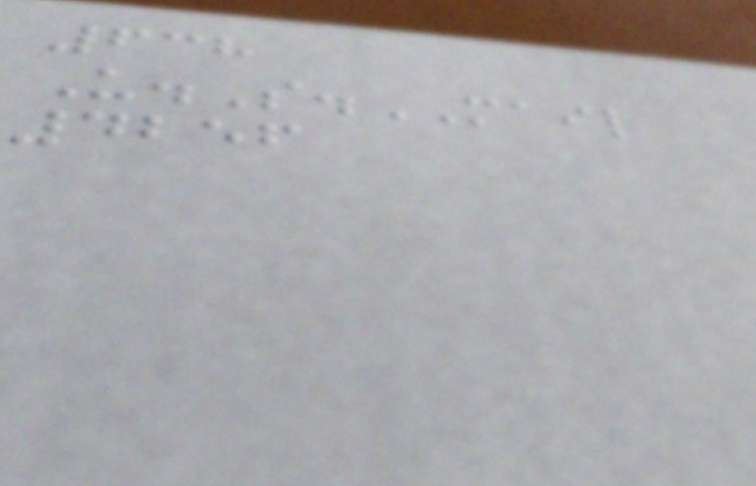638
U.S.MAIL
4256
